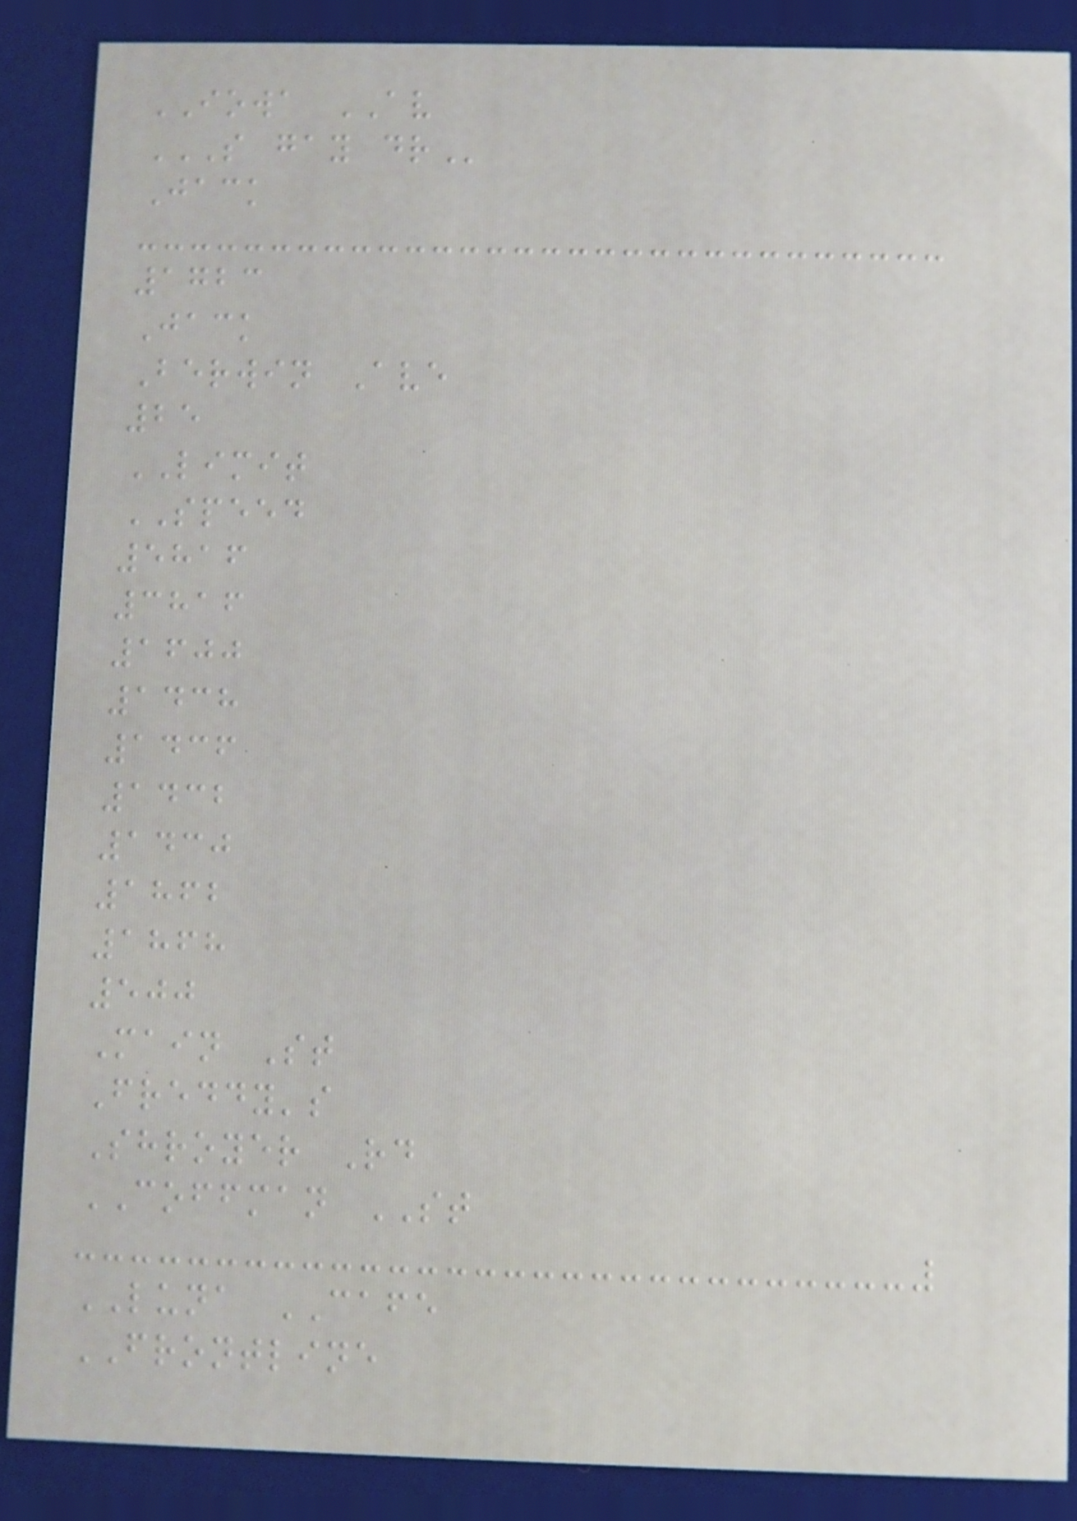IOWA AV
S GAY DR
Jack
1723
Jack
Berwin Ave
25
LIMIT
SPEED
5816
3816
1600
1438
1436
1432
1430
1862
1868
500
Main St
Freddy's
Shroyer Rd
COFFMAN ST
LUNA CAFE
FRONTLINE
